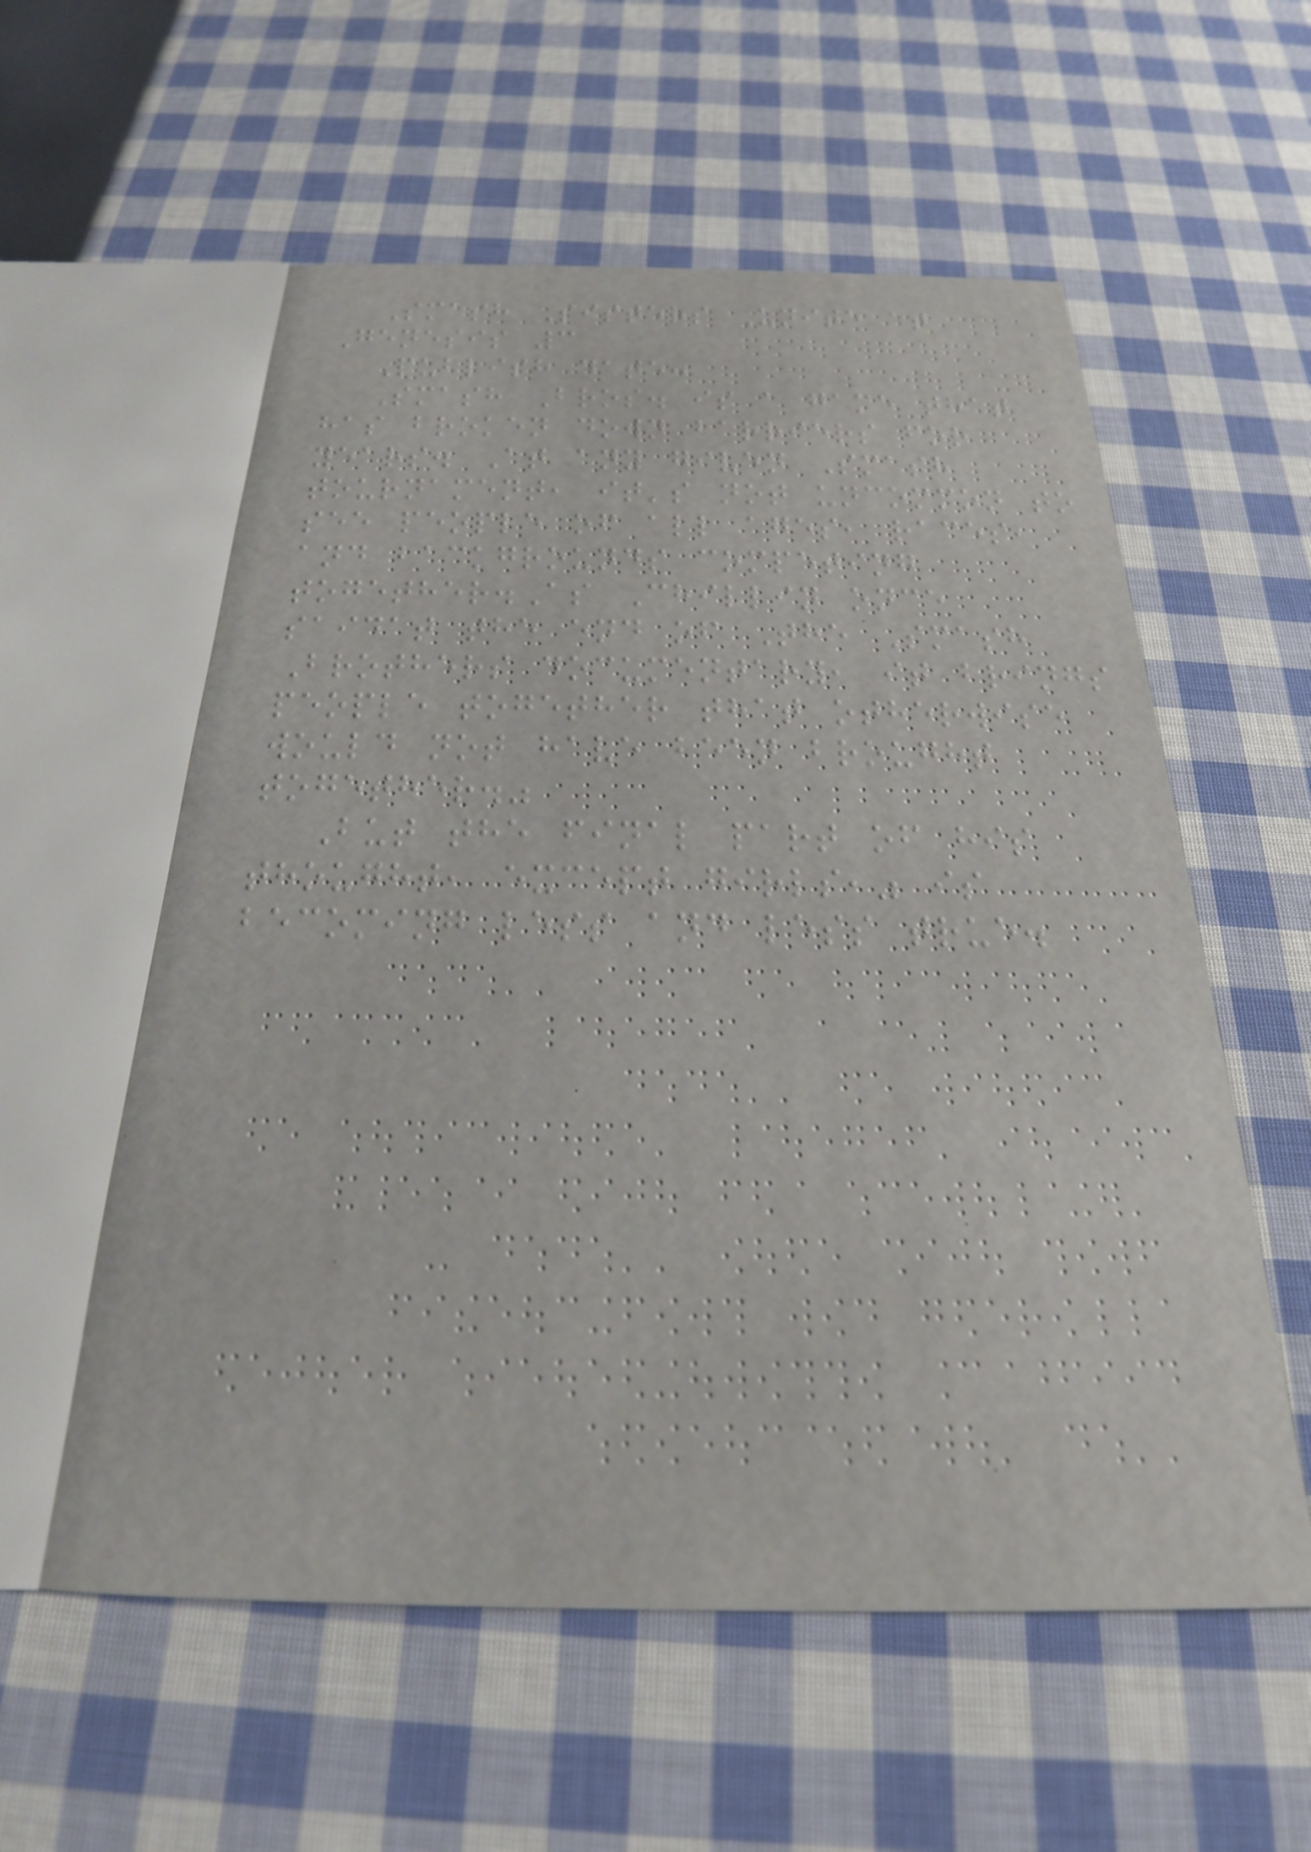Smash Sisters Unite at
Genesis 3
Publish date:
Smash Bros. is a game that
has broken down barriers for
years. At any given Smash
tournament, it's not uncommon to
see people of all ages, races,
and backgrounds competing
together.As Chillin once
saidat the end of The Smash
Brothers documentary, it brings
people together that otherwise
would not have been brought
together."
But the final part of his
thought, except girls," is
becoming less and less true.
